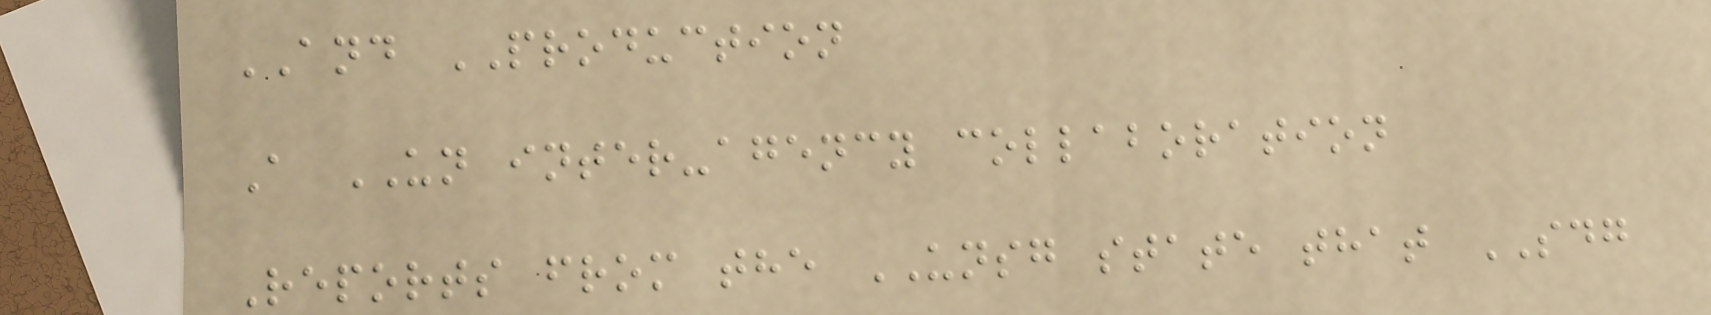AND PRODUCTION
A UN inter-agency collaboration
Reports from the UNSG state that SDG
